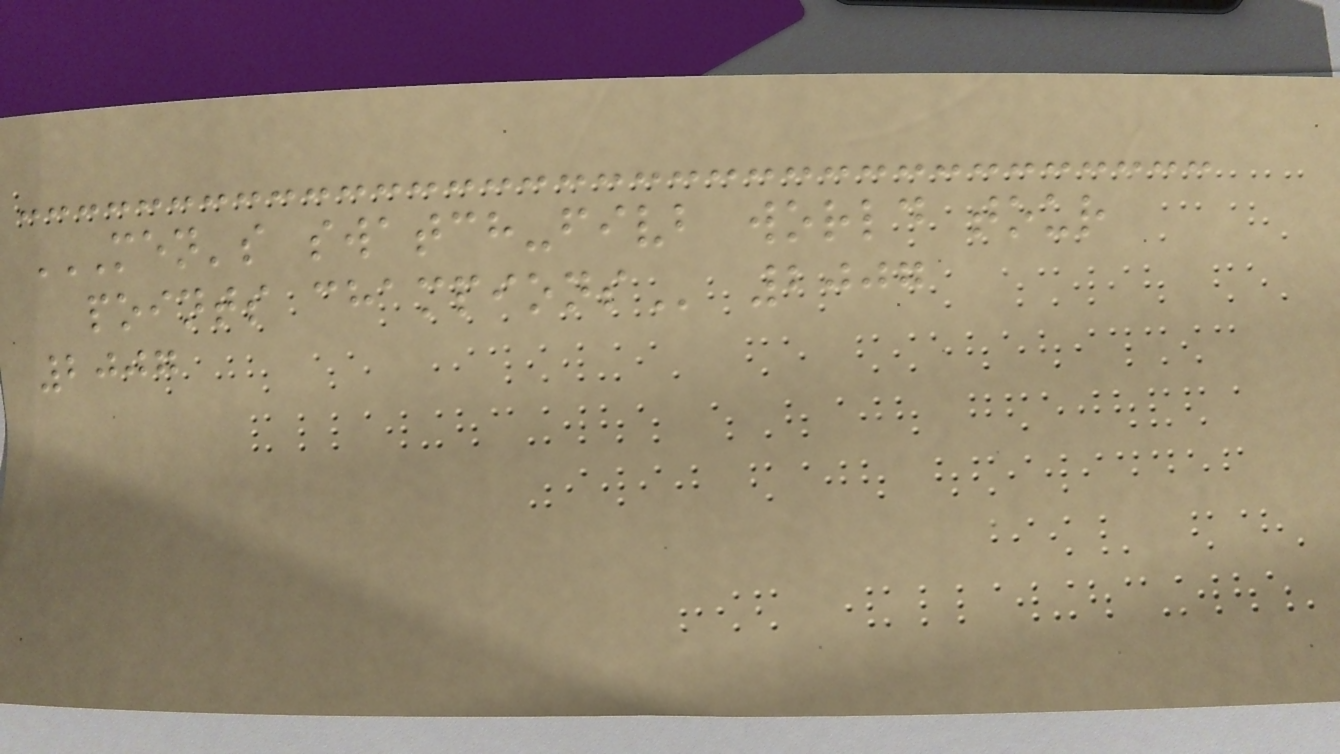MEN'S SWATCH-FIVB WORLD TOUR
POINTS CHAMPIONS 2007
2007
